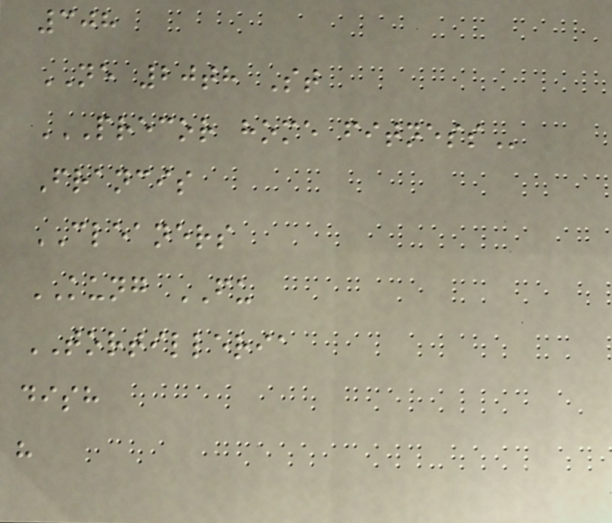308
NE 20th St
PRECOR HOME FITNESS
Francis
CLEANERS
KUNG FU
TORTILLERIA
dish
h
